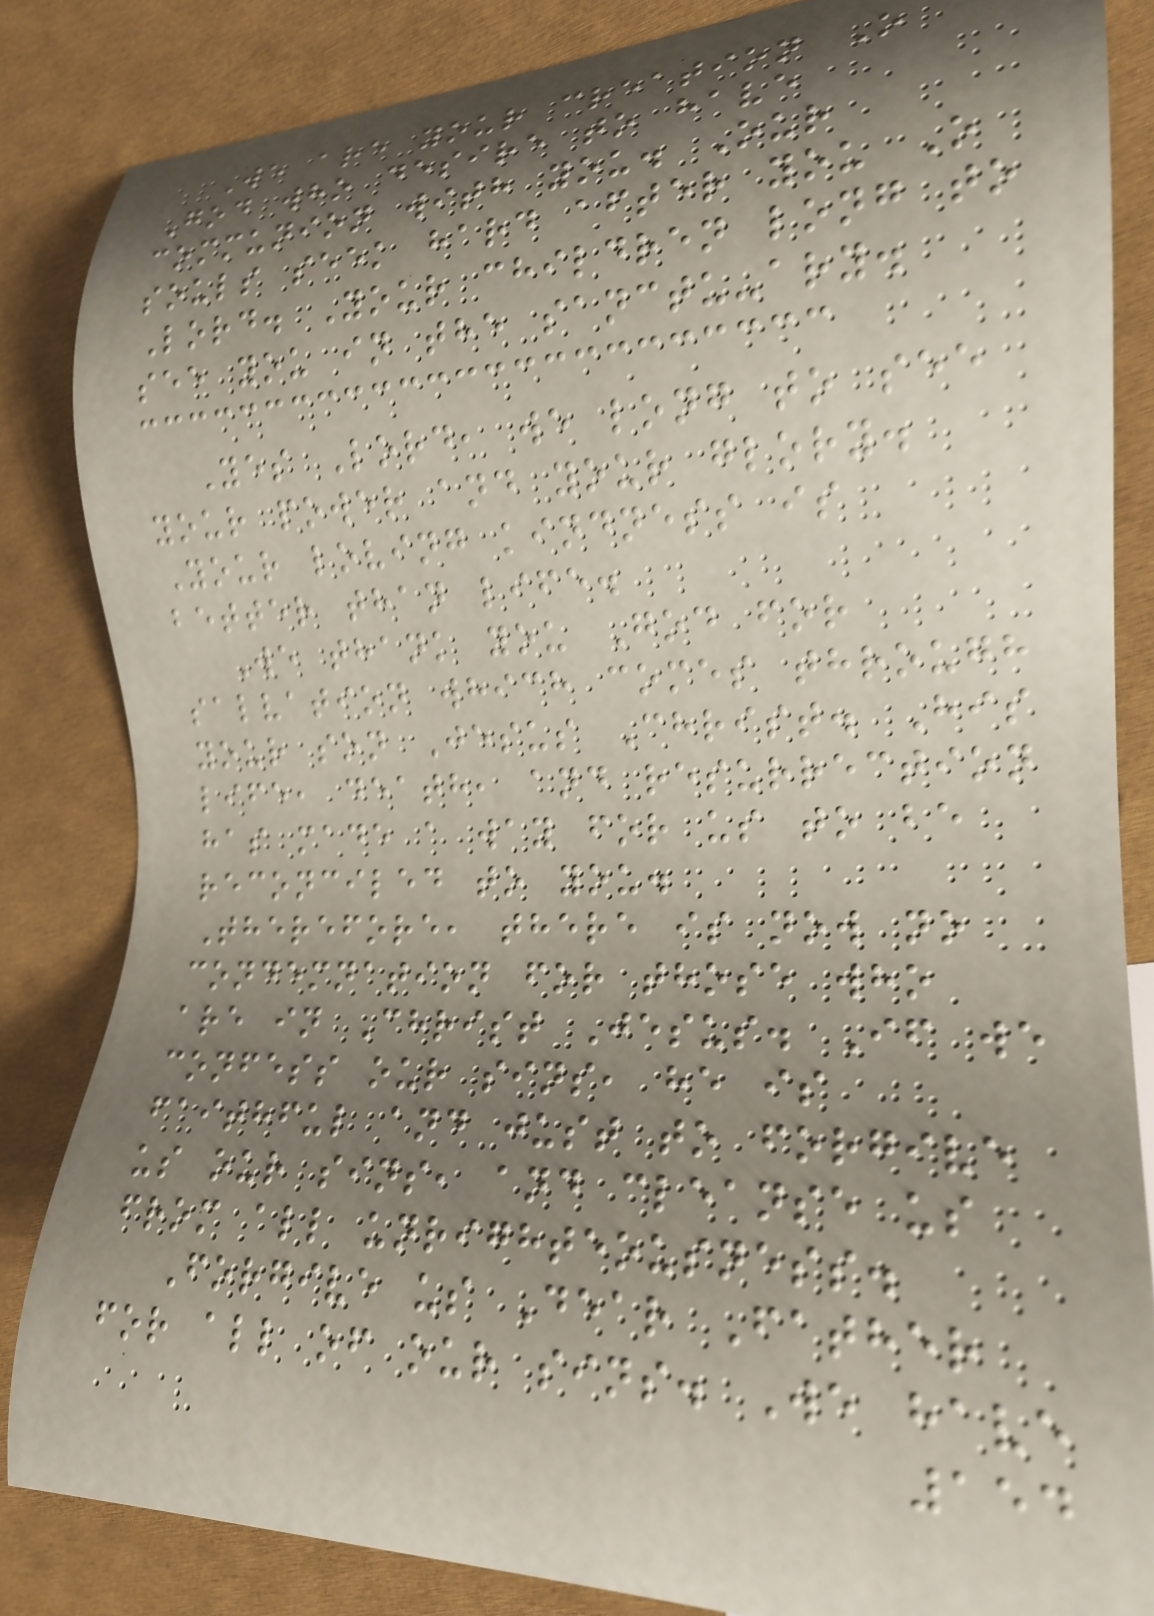We are your creation O
God who desire to have
communion with you. Our
souls seek hard after you O
Lord. Your children long to
see you in the sanctu-ary.
Yes Lord, we long to see
your power and your glory.
Your loving kindness is
better than life.
We thank you God for
salvation which comes through
your son Jesus Christ. His
life, death, and resurrection
has made a way for us to be
reconciled to you.
Therefore, there is now no
condemnation for those who
are in Christ Jesus. If we
confess our sins, he is
faithful and just to forgive
us our sins, and cleanse us
from all unrighteousness.
Forgive us Dear Father
for all of our sins. We have
154
